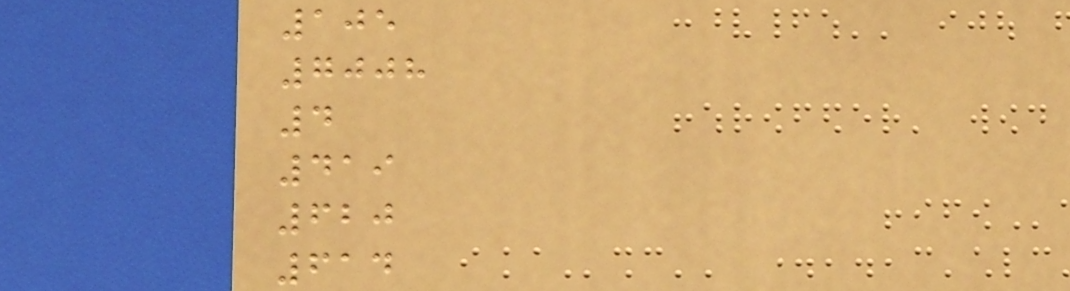105
7008
4
419
620
614
